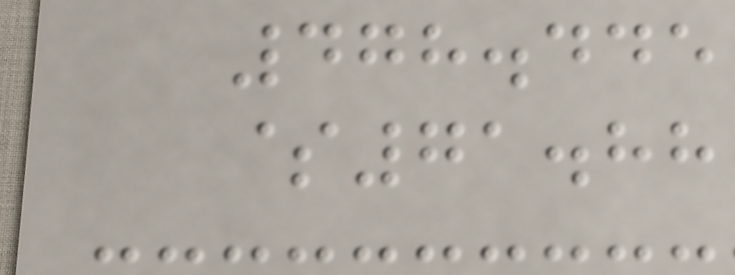478.445
$71.88
